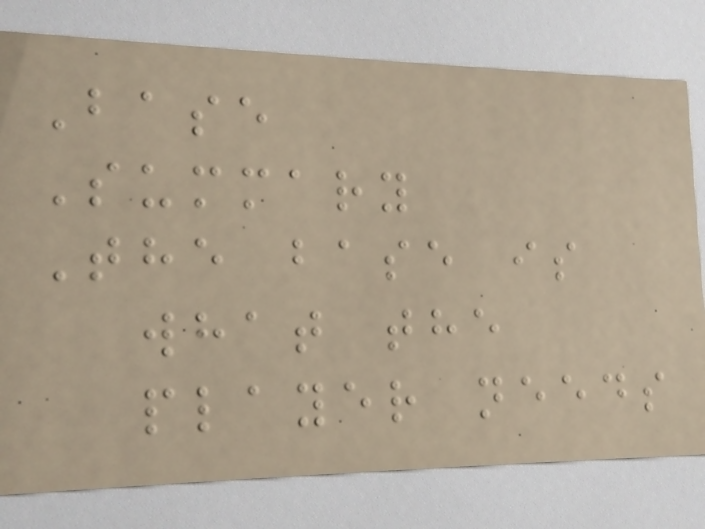Base
Summary
The base is
what the
player needs
